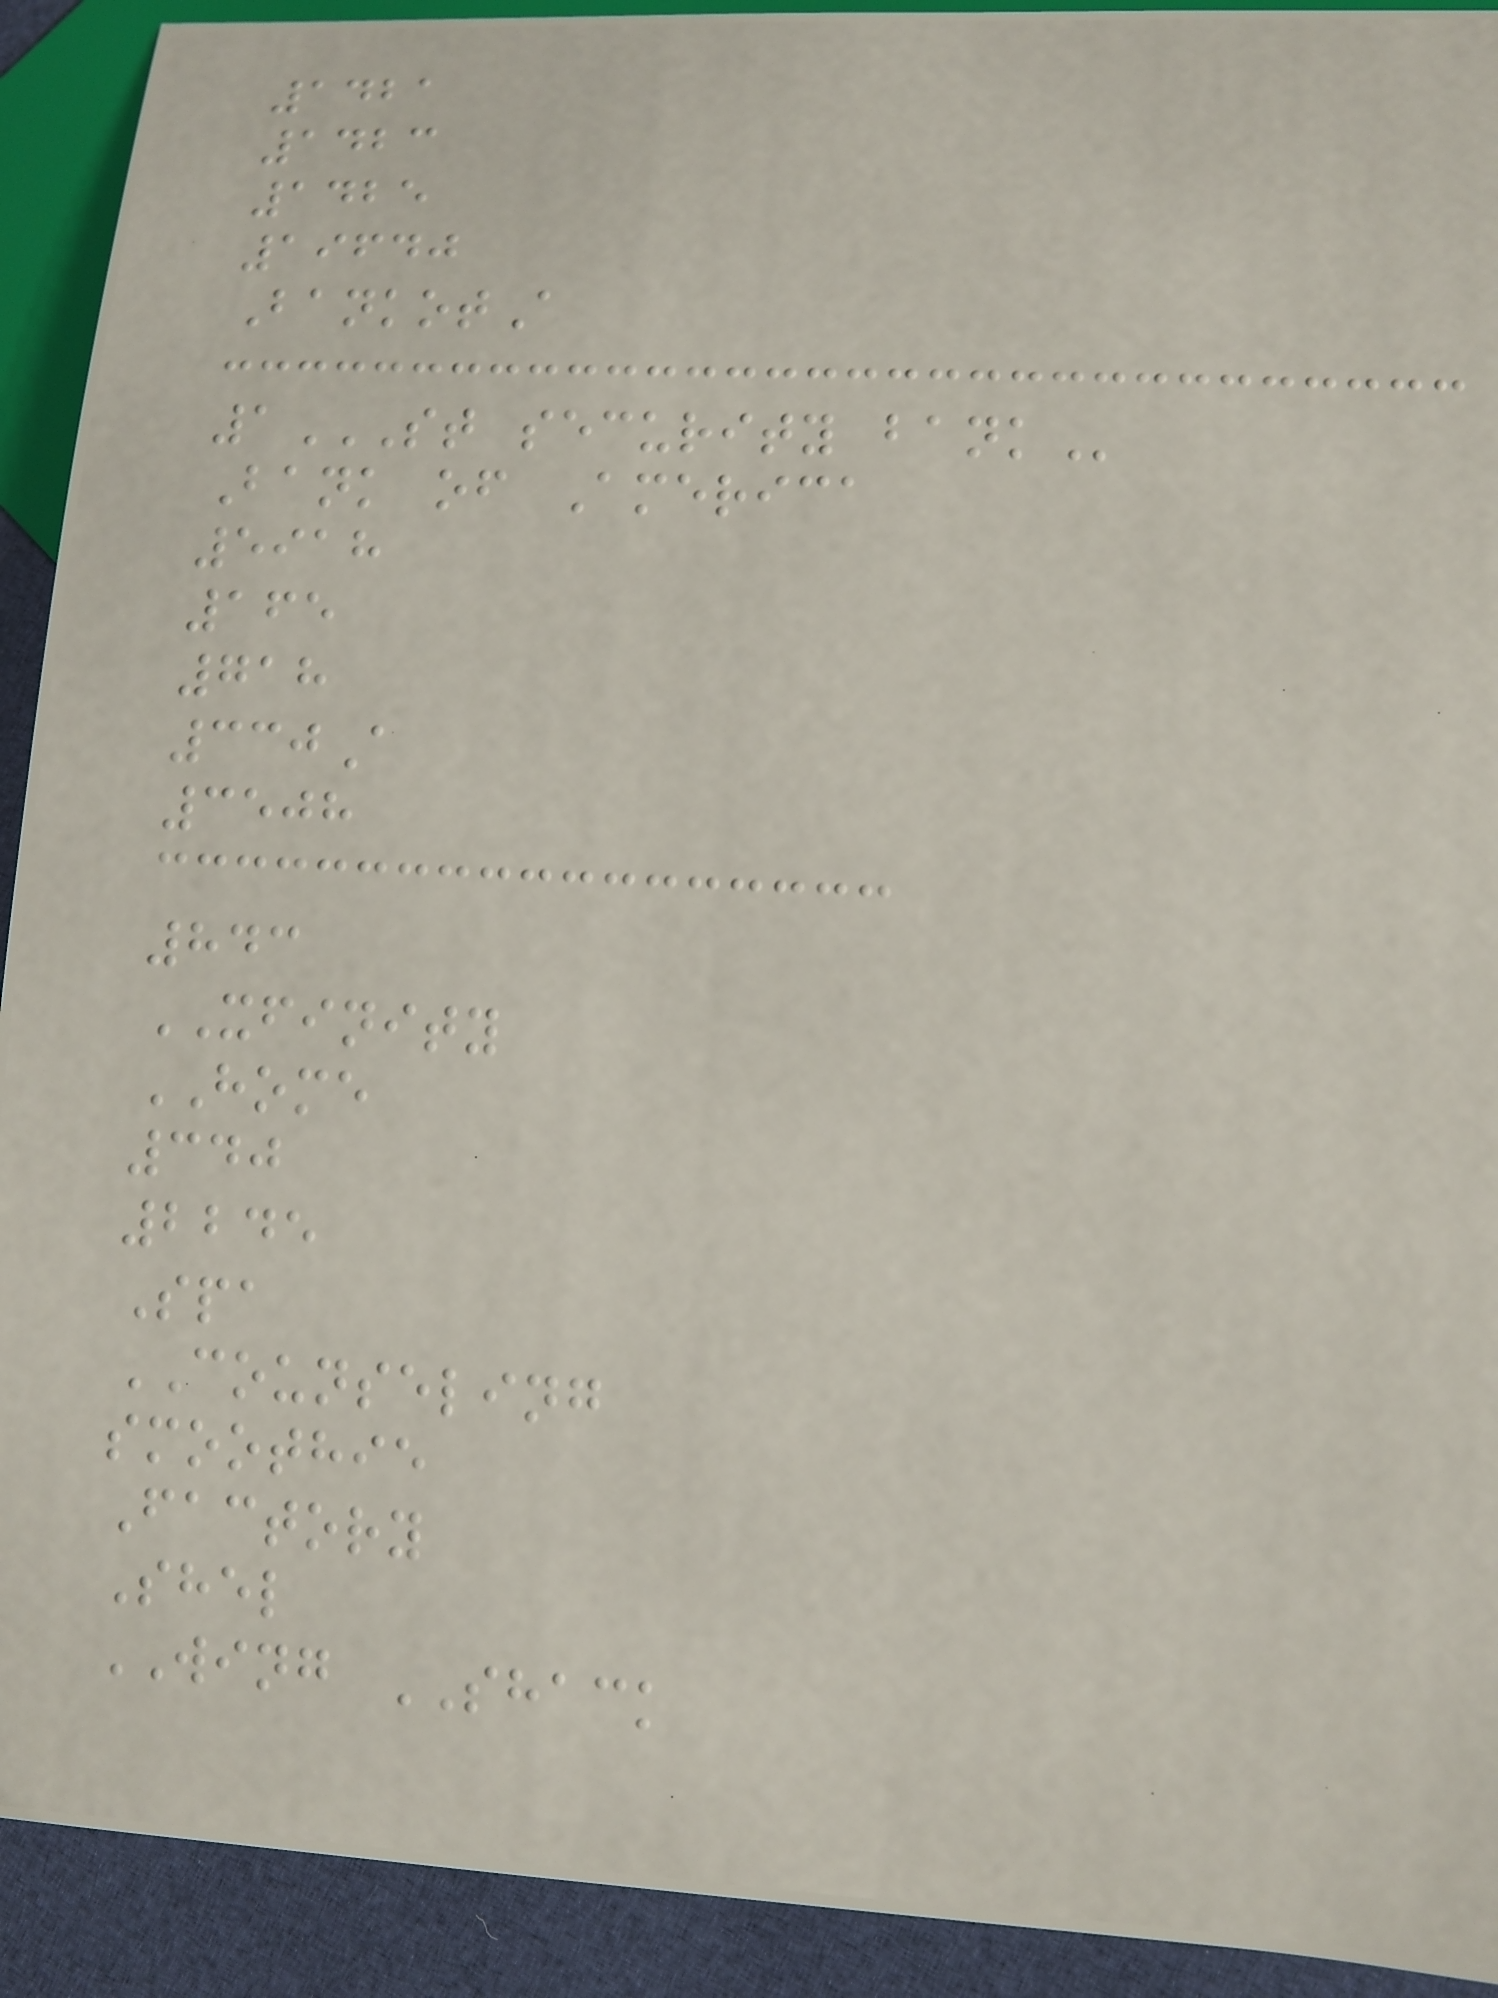1421
1423
1425
19640
BankotA
1ST SECURITY BANK
Bank of America
5918
165
718
330A
3508
843
XFINITY
HOME
340
2245
Spa
COUNSELING
smoothie
Factory
Shel
WING SHACK
